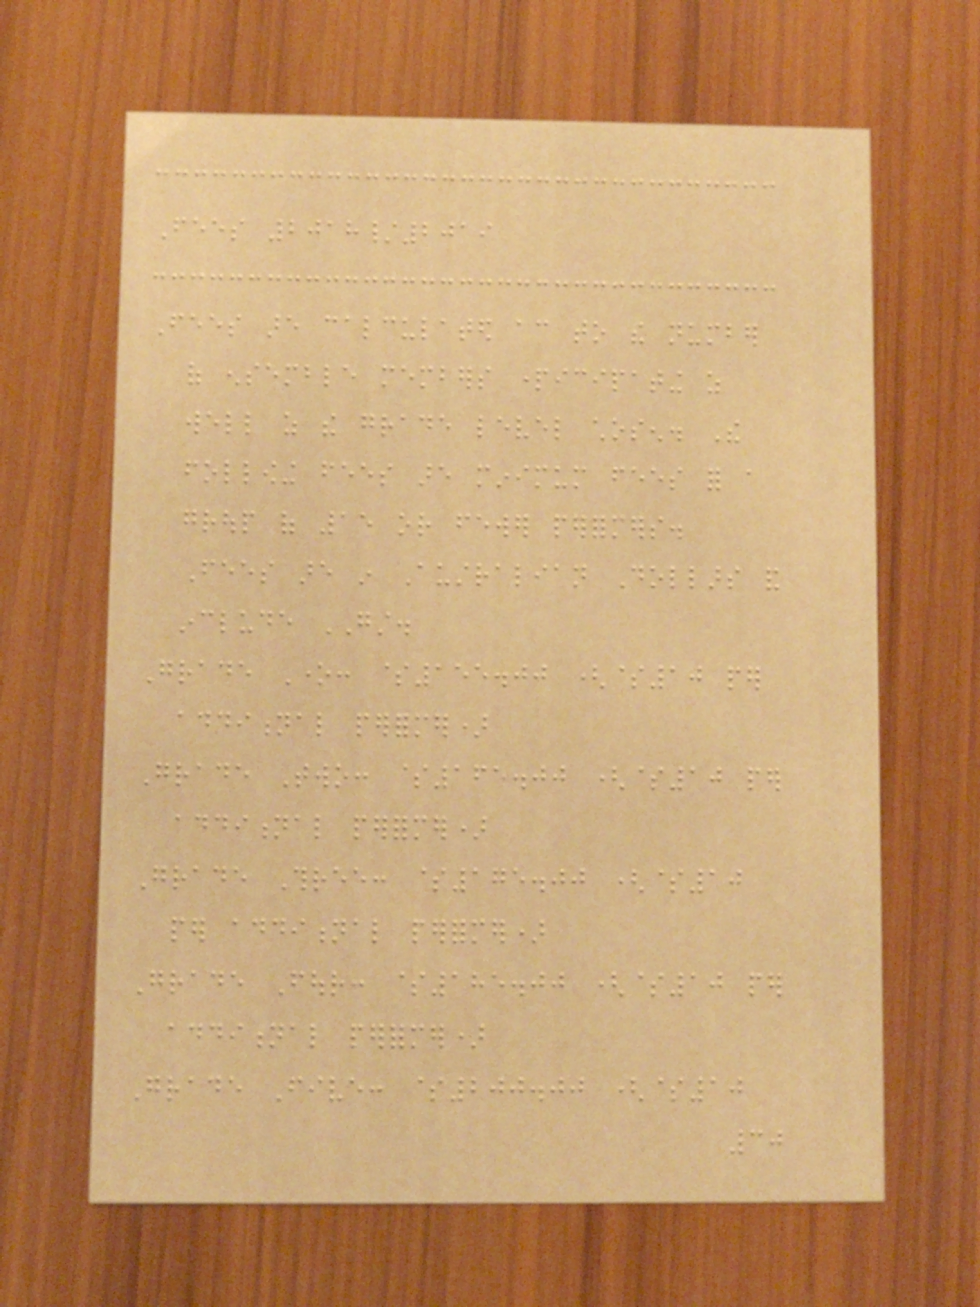Fees 2018/2019
Fees are calculated according to the number
of ensemble members participating as
well as the grade level chosen. The
following fees are minimum fees for a
group of 15 or fewer performers.
Fees are in Australian Dollars and
include GST.
Grade One: $155.00 ($10 per
additional performer)
Grade Two: $165.00 ($10 per
additional performer)
Grade Three: $175.00 ($10
per additional performer)
Grade Four: $185.00 ($10 per
additional performer)
Grade Five: $200.00 ($10
30
